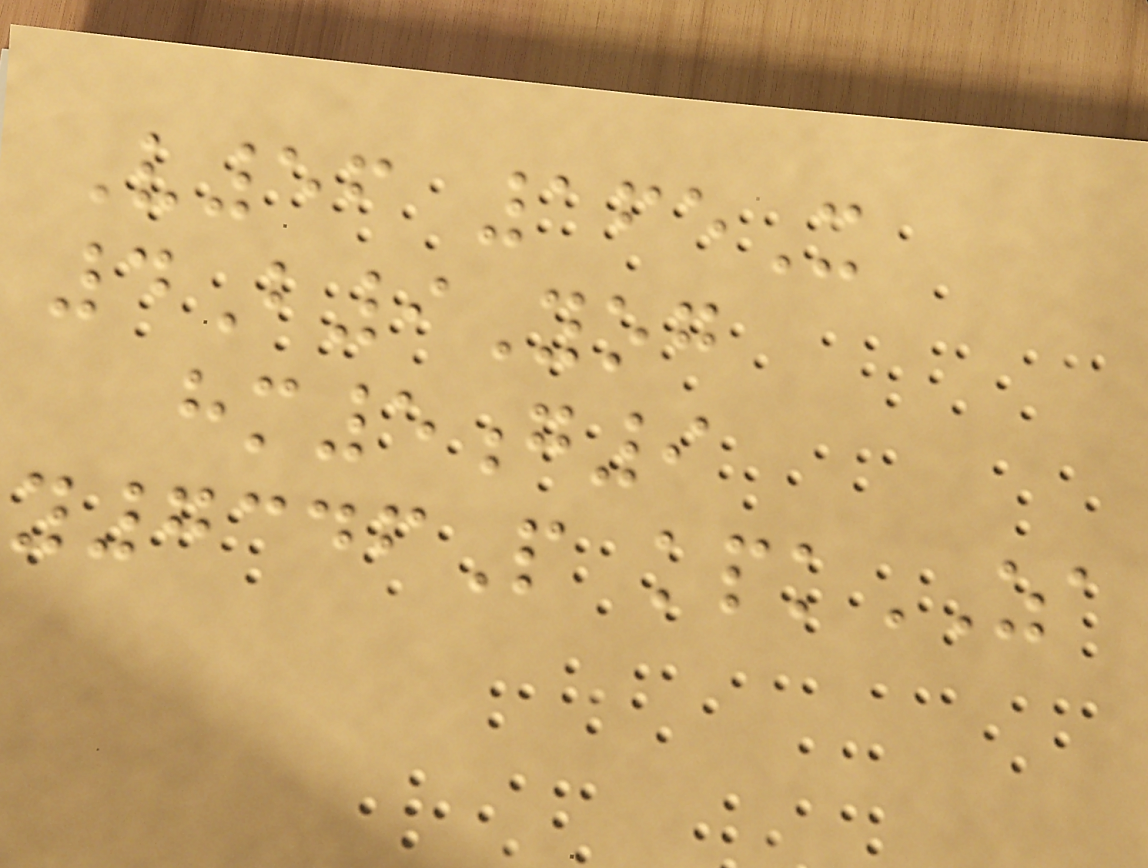V56 165X
4B9Yog
hm5g9
y7346P kpkZA
